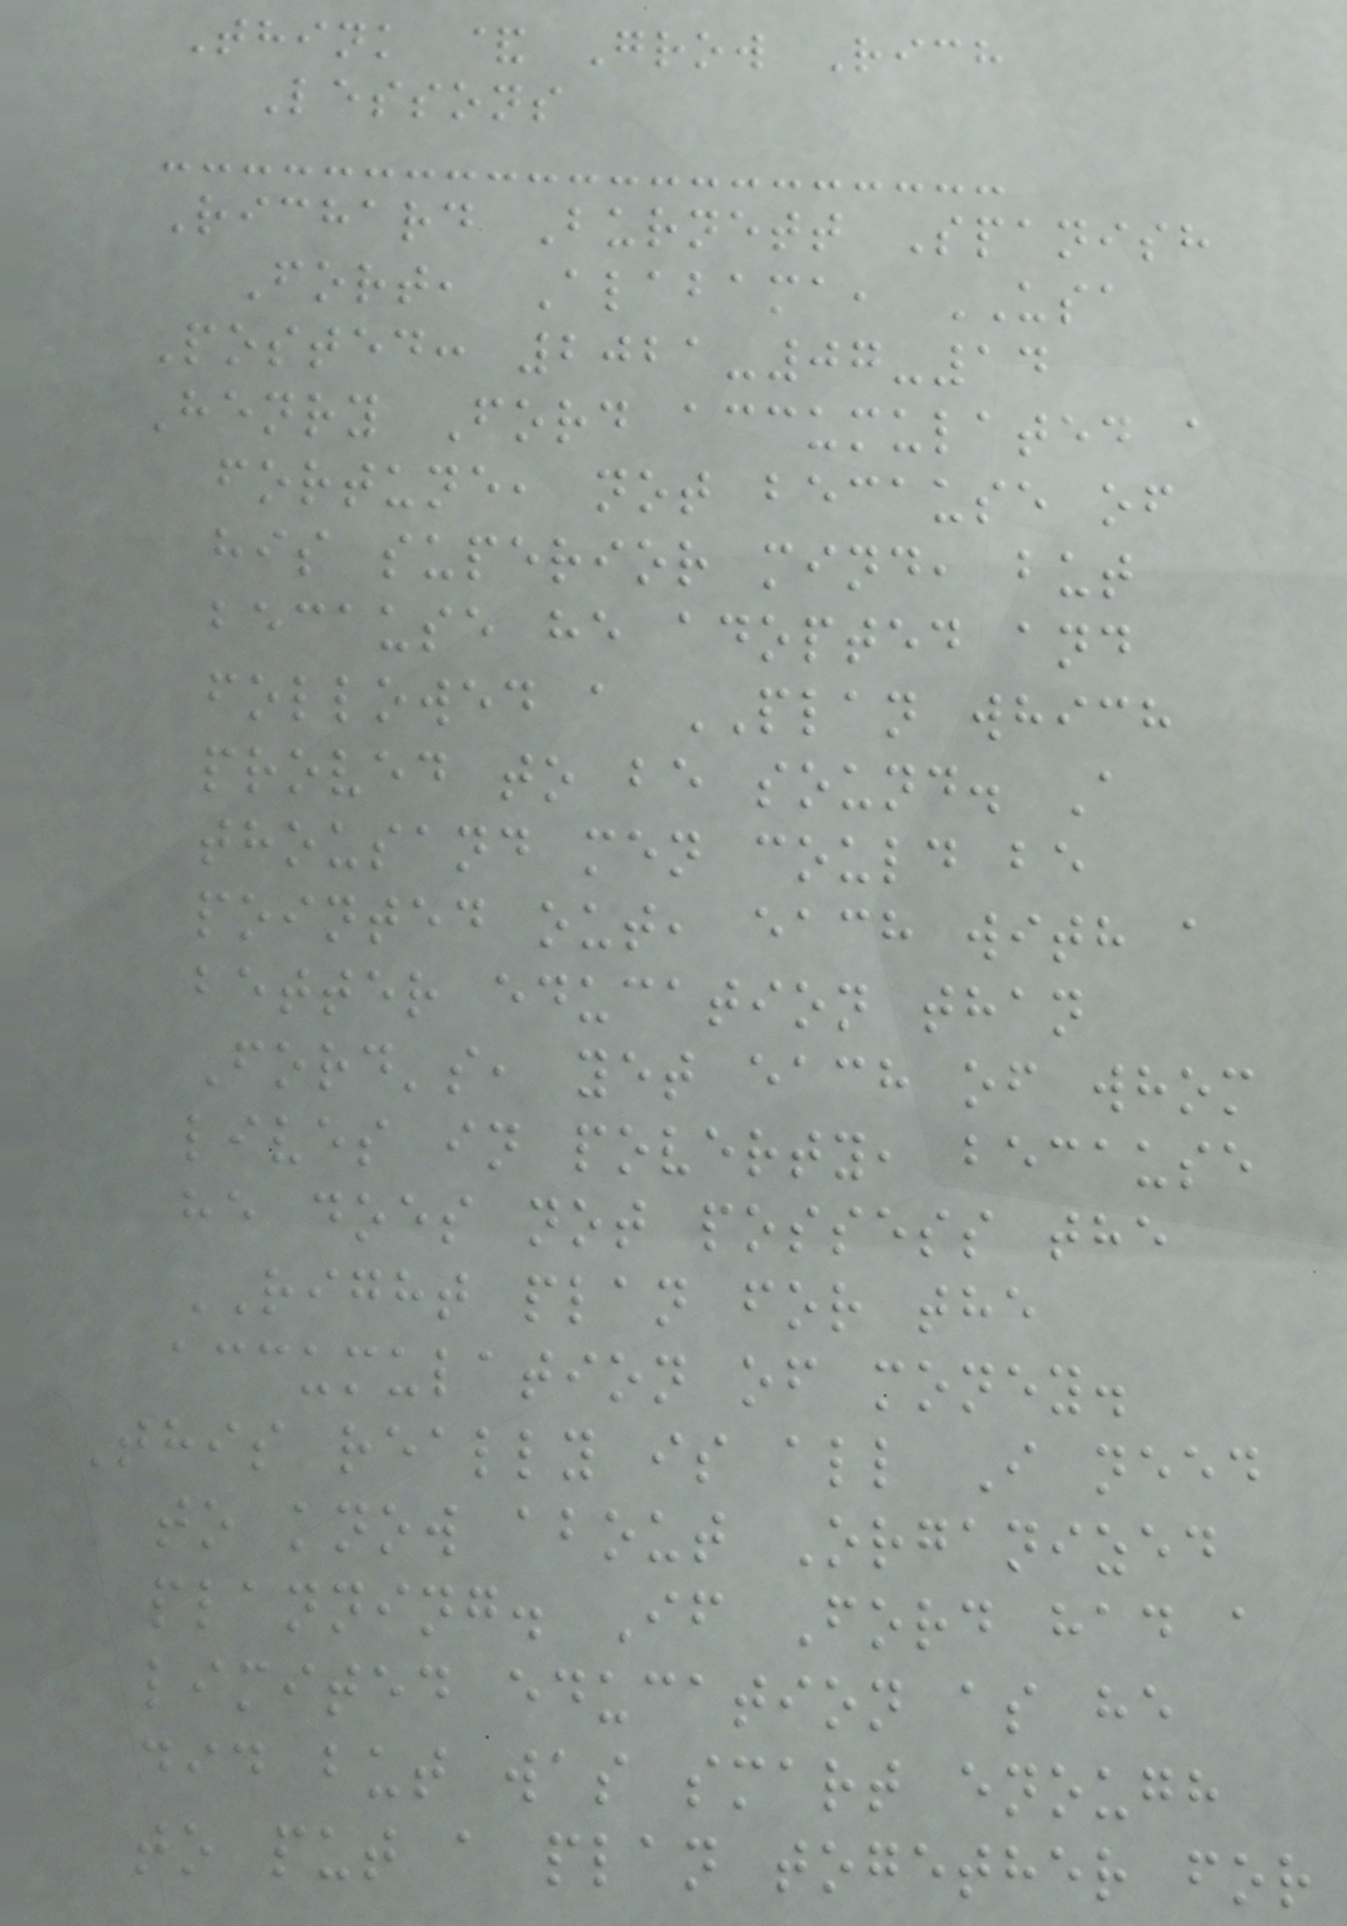Think & Grow Rich
Lessons
Richard Burnett Spanish
Fort, Alabama, USA
Posted: 2021-07-14
Henry Ford accumulated a
fortune, not because of
his superior mind, but
because he adopted and
followed a PLAN which
proved to be sound. A
thousand men could be
pointed out, each with a
better education than
Ford's, yet each of whom
lives in poverty, because
he does not possess the
RIGHT plan for the
accumulation of money.
This really is all I need
to know about Organized
planning. If Ford had a
limited education as he
did but was smart enough
to put a plan together for
